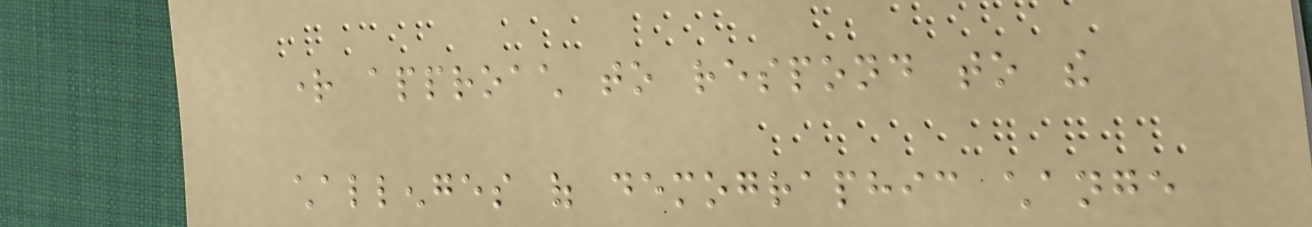right approach to respond to the
challenges of demographic change
